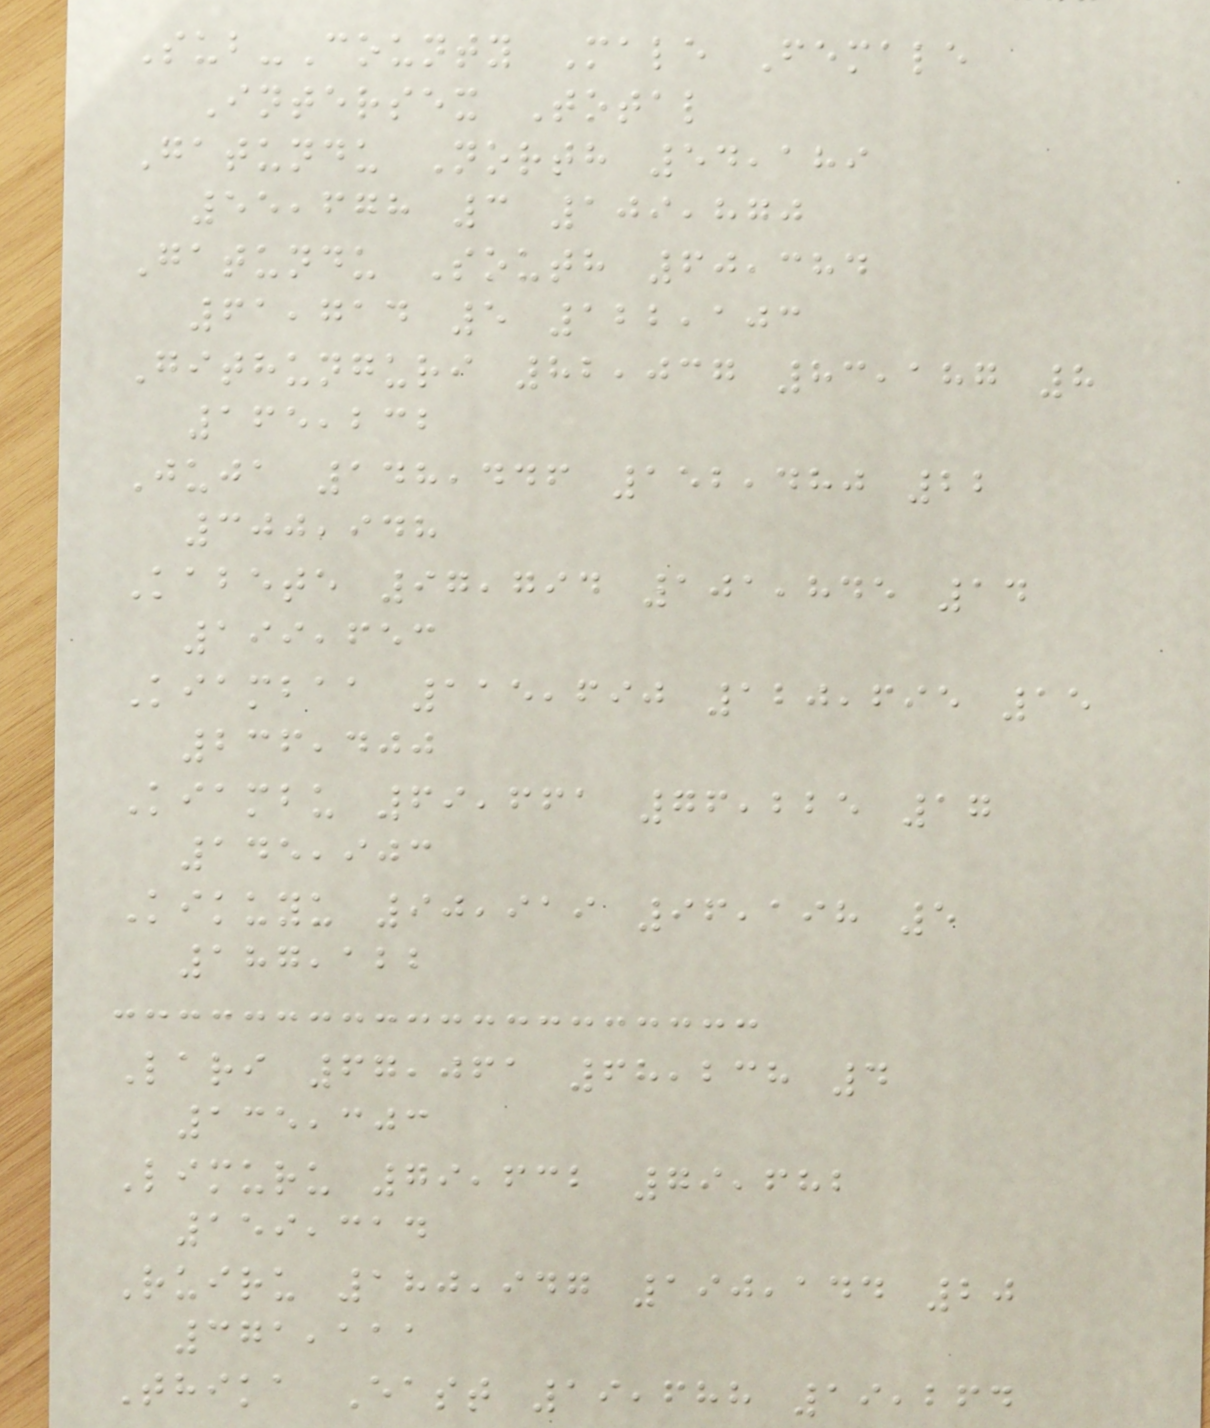Sub-County Male Female
Intersex Total
Gatundu North 54,189
55,678 3 109,870
Gatundu South 60,384
61,714 5 122,103
Githunguri 82,037 83,187 8
165,232
Juja 148,446 152,480 22
300,948
Kabete 97,794 101,845 14
199,653
Kiambaa 115,690 120,695 15
236,400
Kiambu 69,661 76,225 17
145,903
Kikuyu 90,919 96,198 5
187,122
Lari 67,061 68,238 4
135,303
Limuru 79,632 79,682
159,314
Ruiru 180,947 190,144 20
371,111
Thika East 19,688 19,264
